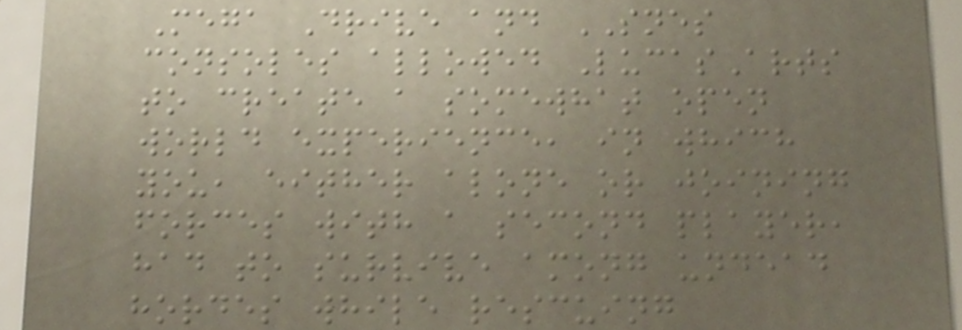Mega Drive and SNES
consoles allowed LucasArts
to create a somewhat open
world experience, in which
you, either alone or joining
forces with a second player,
had to survive among undead
hordes while rescuing
